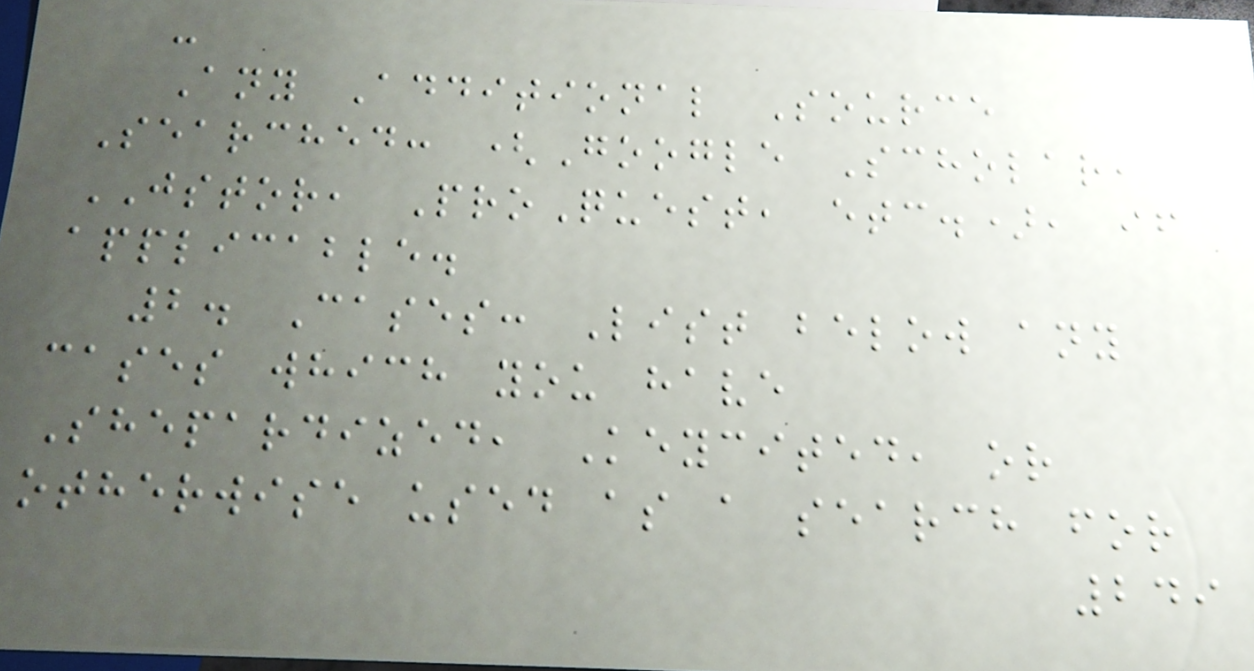-
Any Additional Source
Searched: (Google Scholar,
JSTOR, ProQuest, etc.), if
applicable.
2. Cases: List below any
cases which you have
Shepardized, Keycited, or
otherwise used as a search for
249
